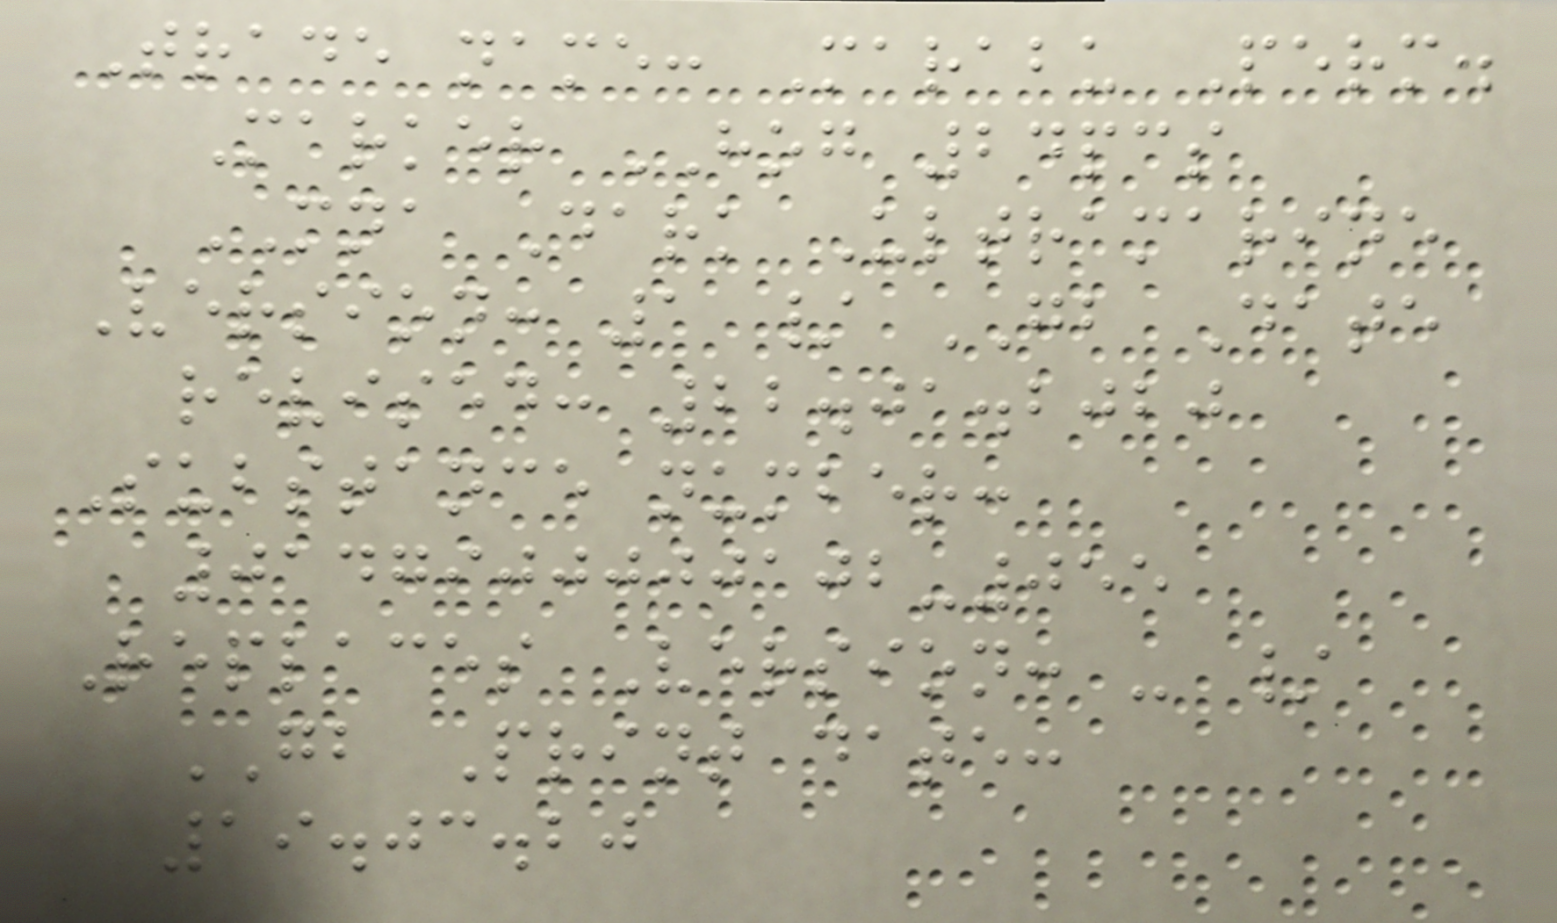Trade name: Marabu Perm.
Marker HOG 24pcs
MNA Dark Ultramarine
Version: 1 / GB Date
revised: 22.01.2020
Substance number:
0147900000102-055
Replaces Version: - /
GB Print date:
19.03.20
